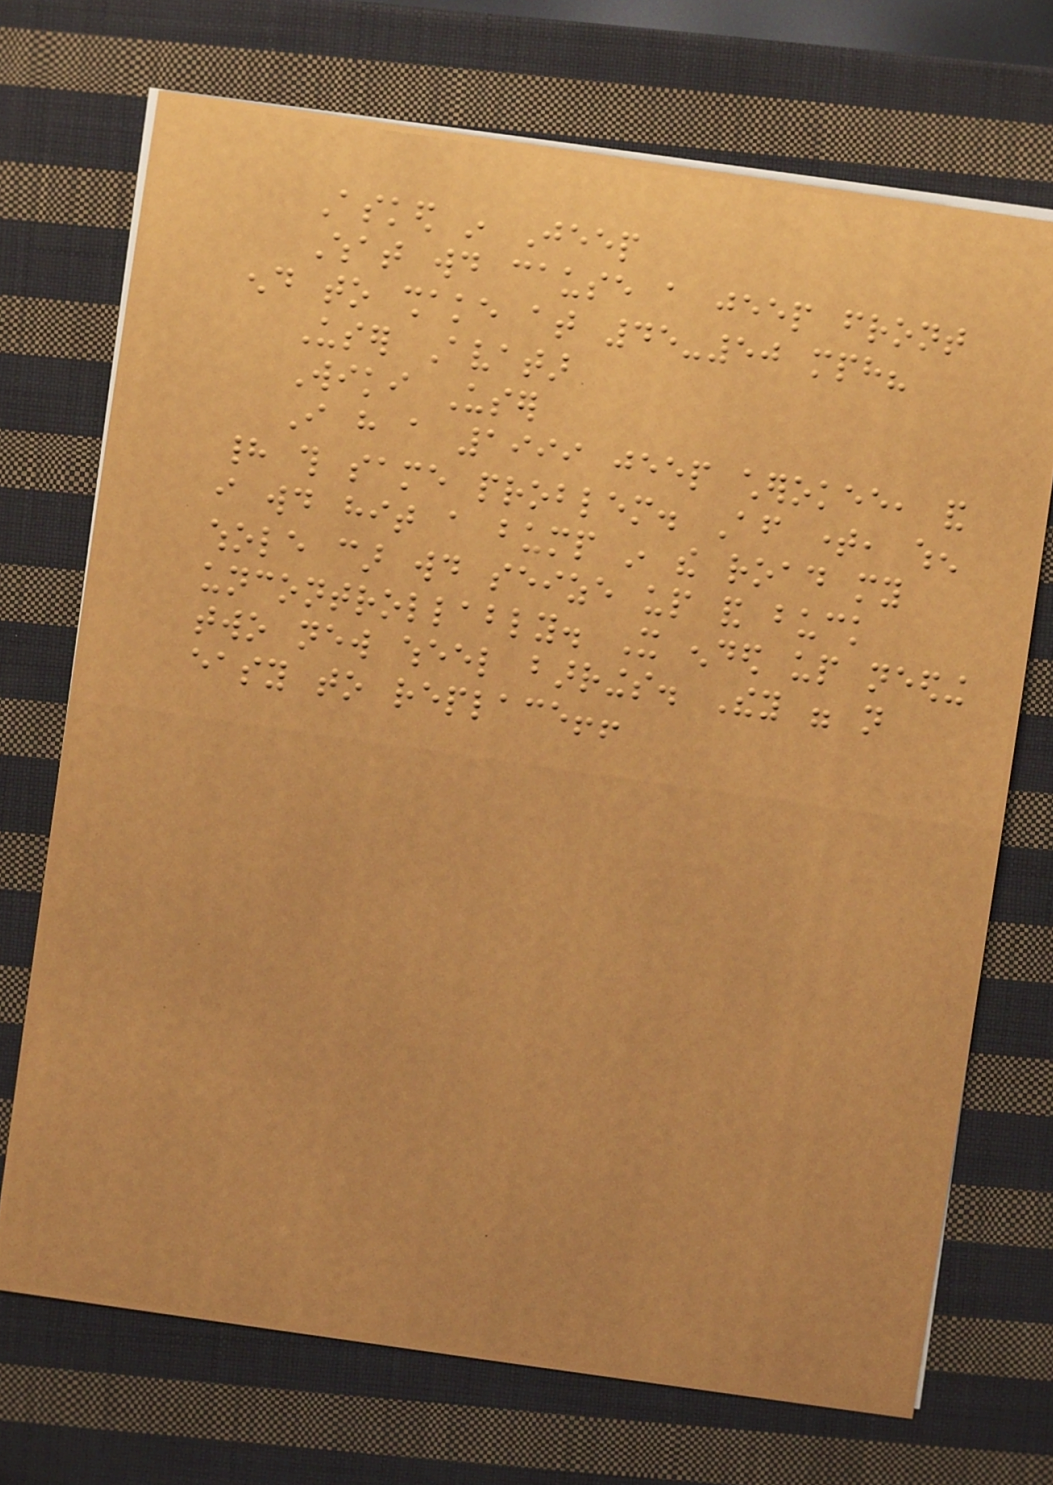Asked in Jeep
What would cause a jeep front
end to shake at 45-50 mph?
User Avatar
Wiki User
I have a 1999 jeep cherokee, and
had this same problem. After time, when
i would hit a bump in the road my
whole car would seize up and buck
uncontrollably. It ended up needing
two new wheel barrings. They were not
easy to replace!!
